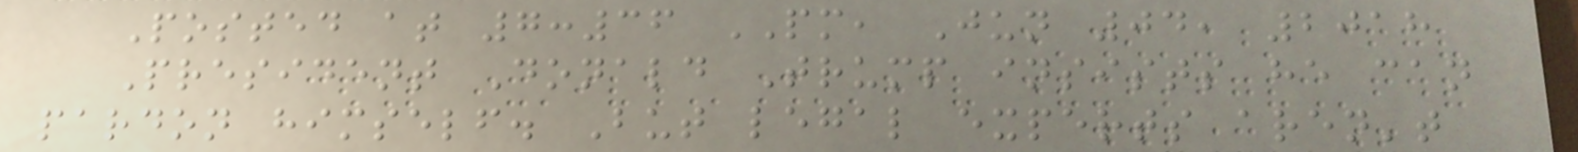Posted at 7:36 PM, Jun 04, 2018
President Donald Trump insists he can
pardon himself. But legal experts aren't
